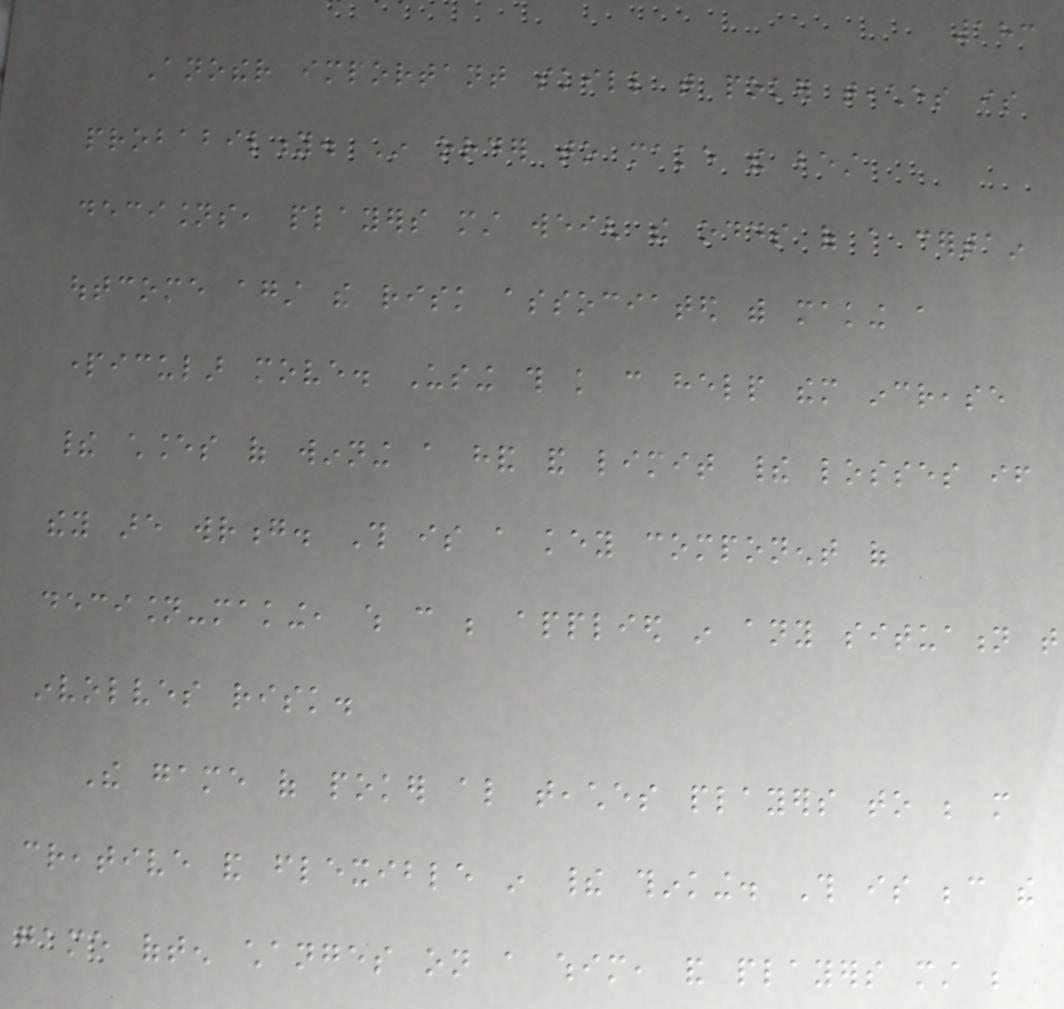183
Another important skill that poker teaches is
probability. In order to make the best
decisions, players must weigh the odds of a certain
outcome against the risk associated with making a
particular move. Using this knowledge can help them increase
their chances of winning a hand and limit their losses if
they are wrong. This is a key component of
decision-making, which can be applied in any situation that
involves risk.
The game of poker also teaches players to be more
creative and flexible in their thinking. This is because the
game often changes on a whim, and players must be
